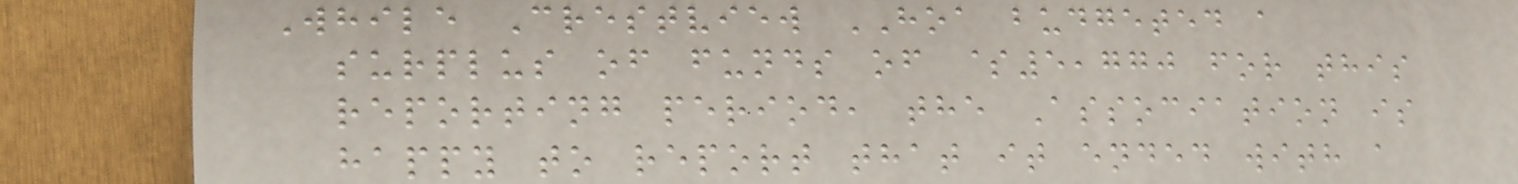While Crestview HOA budgeted a
surplus of funds of $5,770 for this
reporting period, the Association is
happy to report that it ended with a
